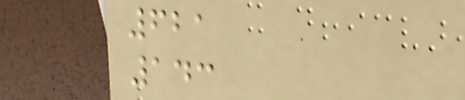621
143
